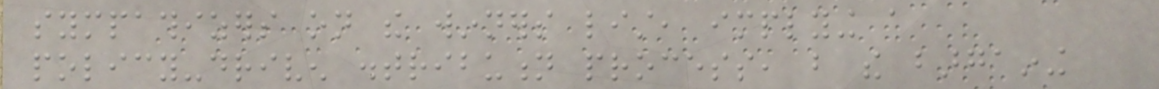sympathizers on the winners list, implying a
policy-driven distribution process, but the bargaining
